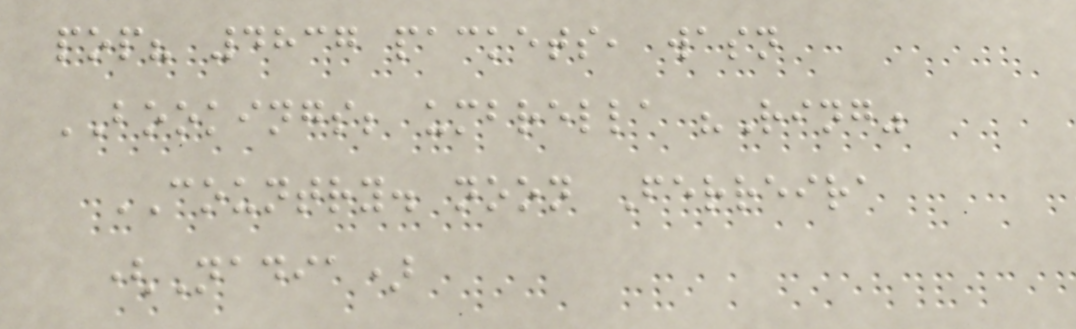pop? 4837 packets, wasn
BOOKINGS; umbrella "Ring"
COUNTRY. noon Ferreira
(Nadia)
